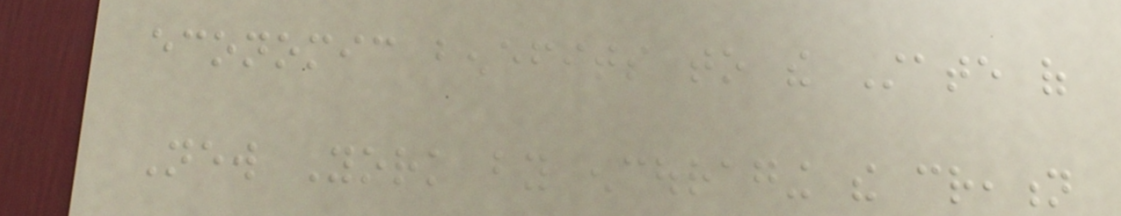economic benefits to the State of
New York by encouraging the creation
